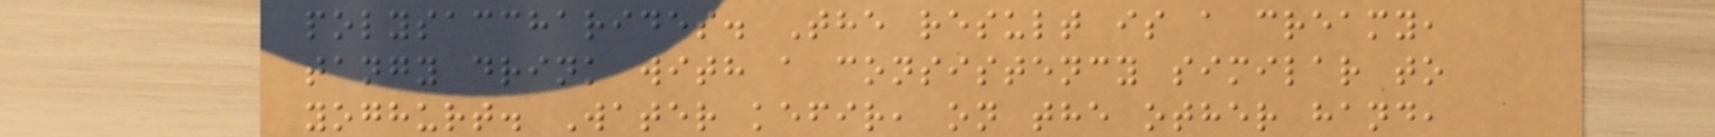polysaccharides. The result is a creamy,
tangy drink with a consistency similar to
yoghurt. Water kefir, on the other hand,
